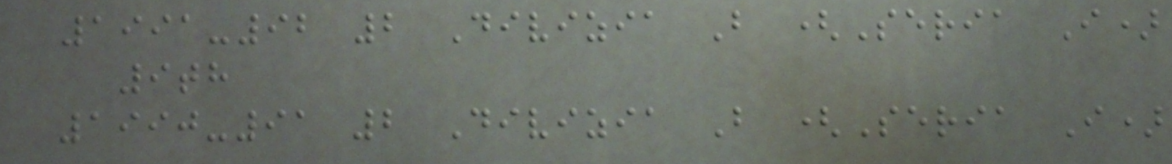1991-92 2 Divizia B (Seria I)
9th
1990-91 2 Divizia B (Seria I)
